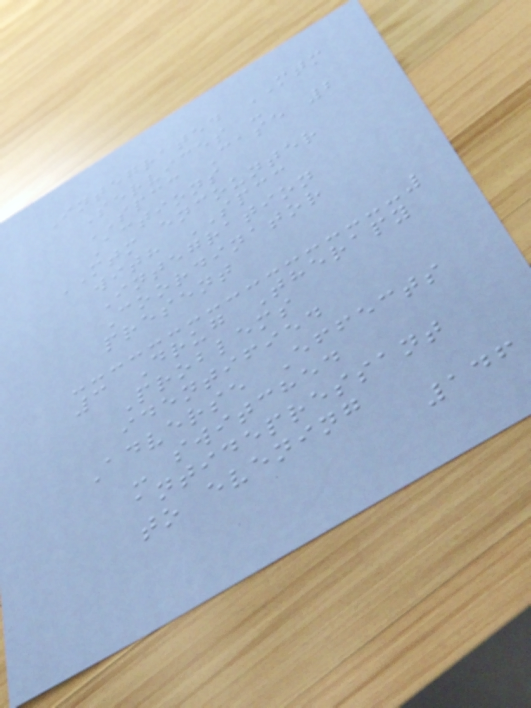Integrated MTM
Services -
SPCC Case 2
Actions
MTM encounter
with SPCC
Integration
Coordinator
present
3 Drug Therapy
Problems
identified
Adverse Effects
- switched
antidepressant
to evening
146
